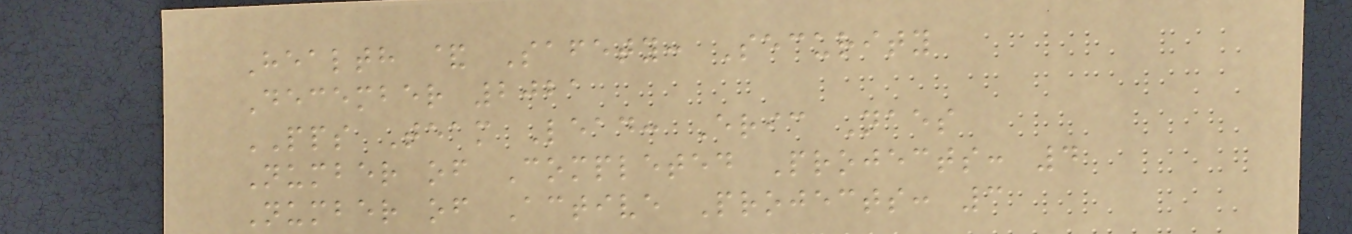Health & Safety: Security
December 2021
PPS Team Lead: Eric Naes
Number of Completed Projects: 4
Number of Active Projects: 3
